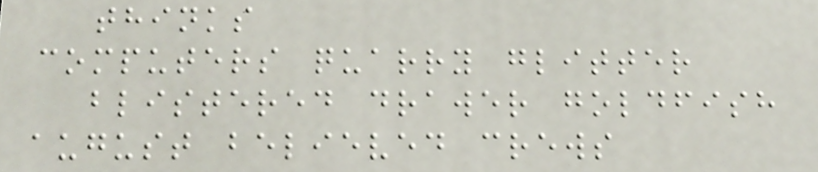thinks
computers quarry glitter
blistered drawer goldfish
august believed crews
